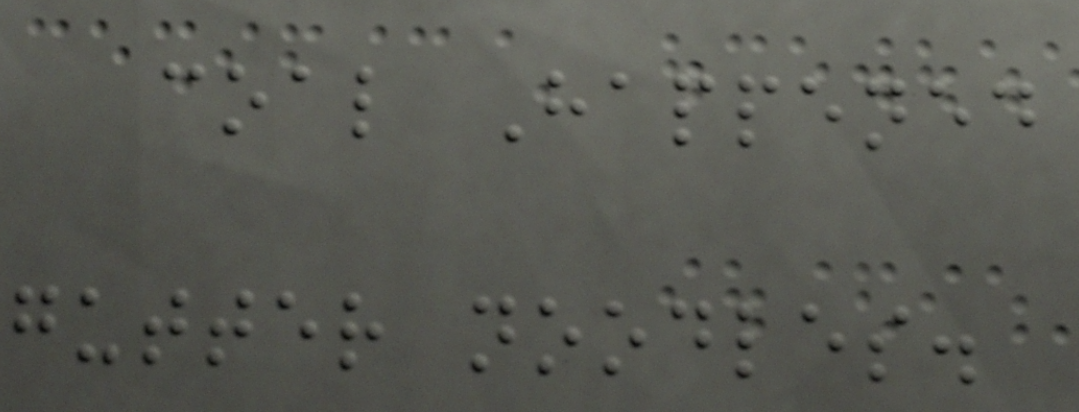coal Happened
gutter noodles.
